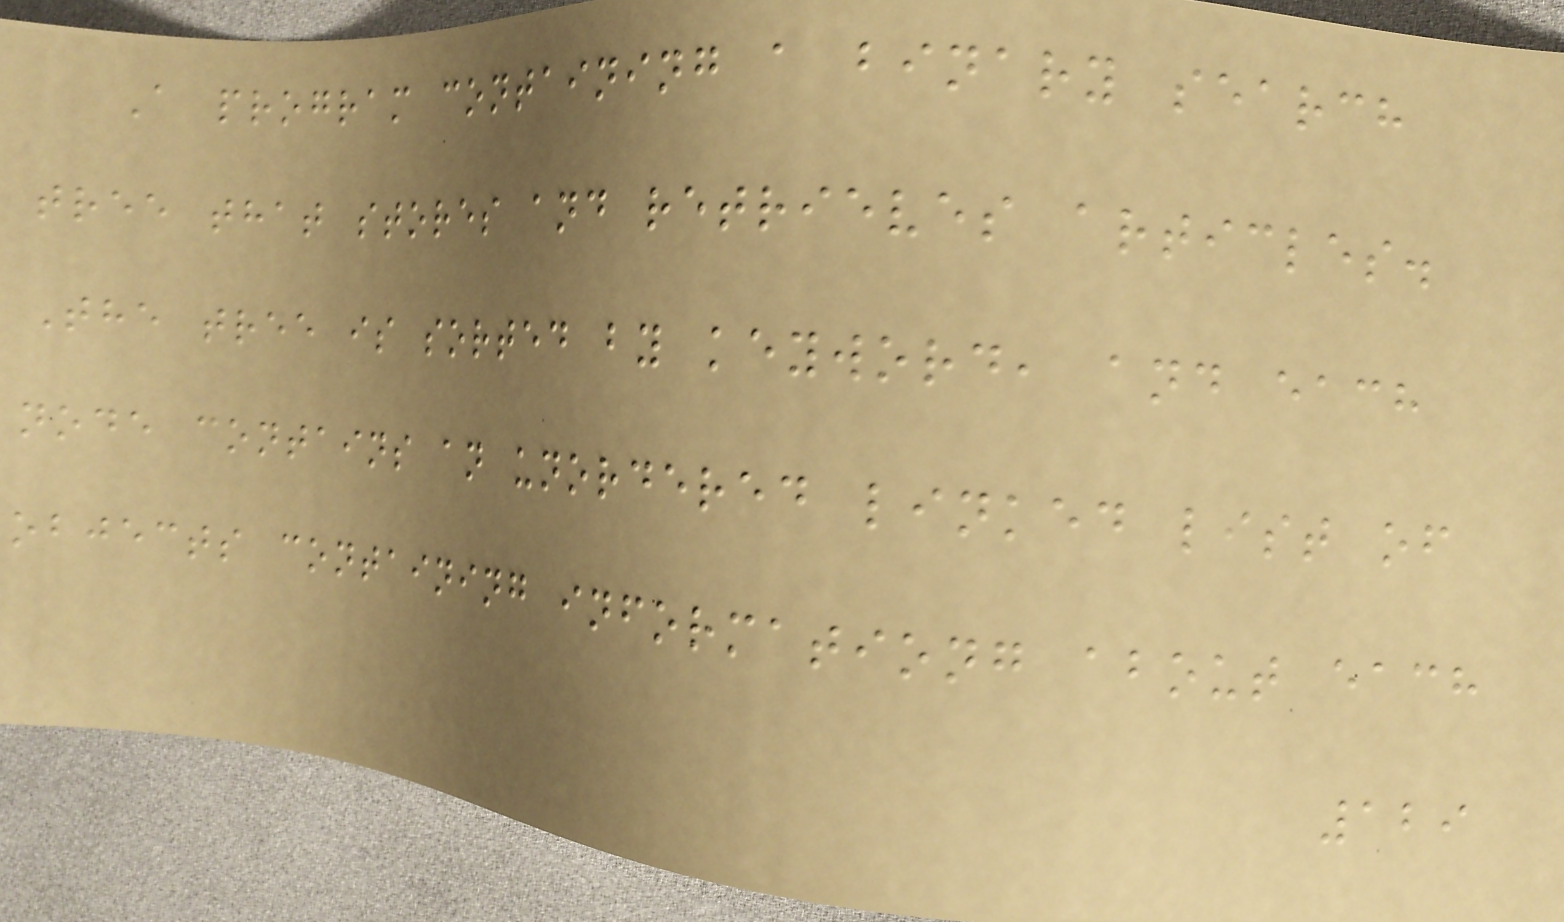A program containing a binary search
tree that stores and retrieves articles.
The tree is sorted by keyword, and each
node contains an unordered linked list of
objects containing informationg about each
129
